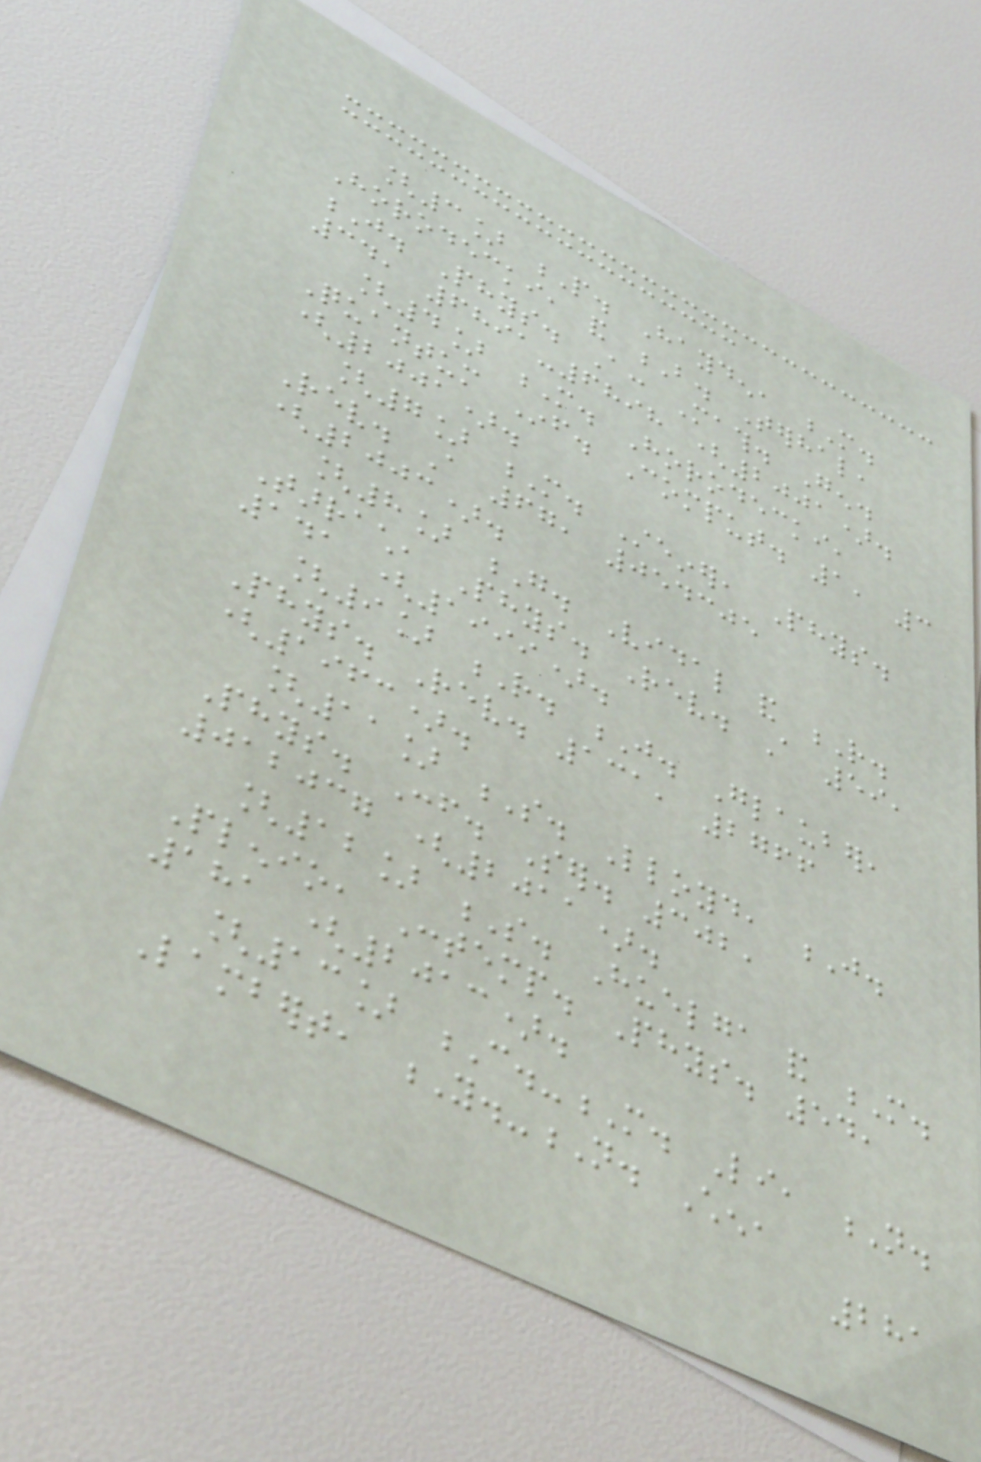[3] P. Hayden, M.
Horodecki, and B. Terhal,
J. Phys. A: Math. Gen.
34, 6891-6898 (2001).
[4] M. Horodecki,
Quantum Inf. Comput. 1, 3
(2001).
[7] M. Steiner, Phys.
Rev. A 67, 054305
(2003).
[8] G. Vidal and R.
Tarrach, Phys. Rev. A 59,
141 (1999).
[9] R. J. Glauber,
Phys. Rev. 131, 2766
(1963).
[11] S. Lloyd, J.
Phys. Conf. Ser. 302,
012037 (2011).
[12] S. Huelga and M.
Plenio, Contemp. Phys. 54,
181 (2013).
[13] C.-M. Li, N.
Lambert, Y.-N. Chen,
281
